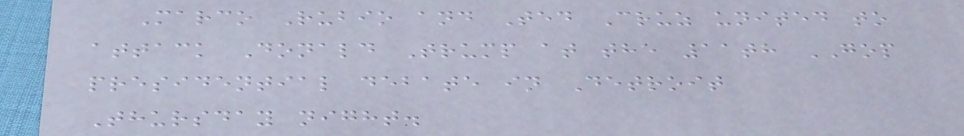Marco Rubio and Ted Cruz united to
attack Donald Trump at the 11th GOP
presidential debate in Detroit
Thursday night.
